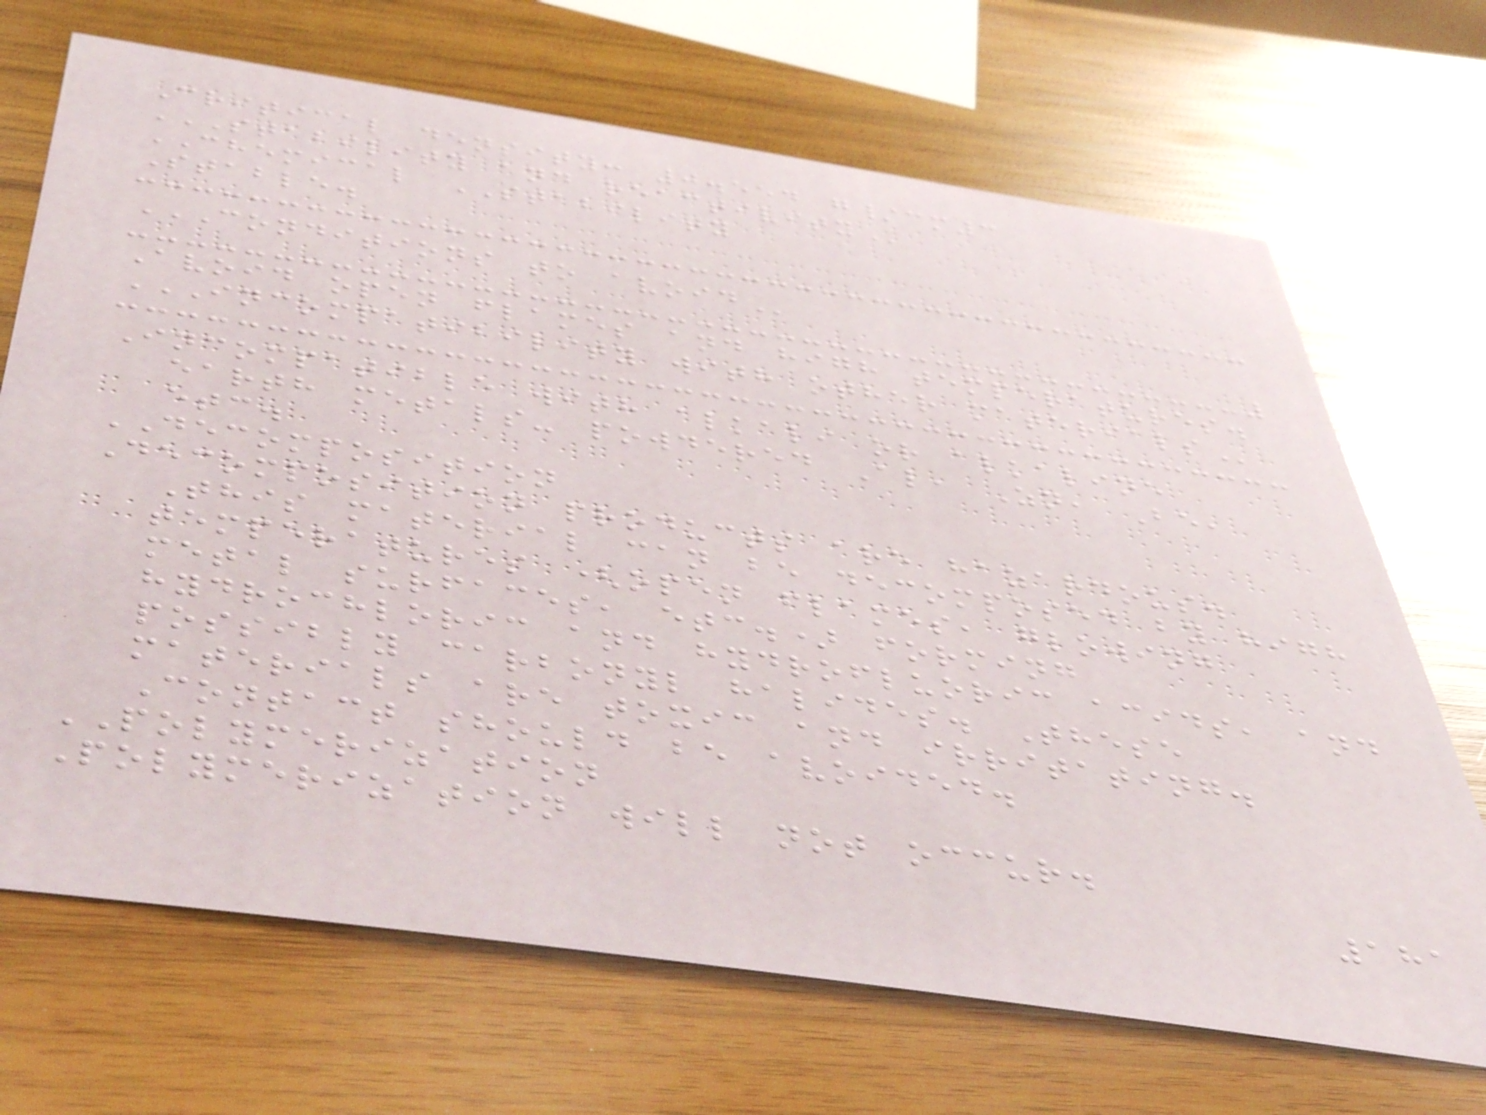Critical density: 0.554 g/cm3
STABILITY AND REACTIVITY
CHEMICAL STABILITY
Stable.
CONDITIONS TO AVOID
Avoid open flames and high temperatures.
INCOMPATIBILITY WITH OTHER MATERIALS
Incompatible with alkali or alkaline
earth metals- powdered Al, Zn, Be,
etc.
DECOMPOSITION
Decomposition products are hazardous.
This material can be decomposed by high
temperatures (open flames, glowing
metal surfaces, etc.) forming
hydrochloric and hydrofluoric acids, and
possibly carbonyl halides. These
materials are toxic and irritating.
Contact should be avoided.
POLYMERIZATION
Polymerization will not occur.
181
